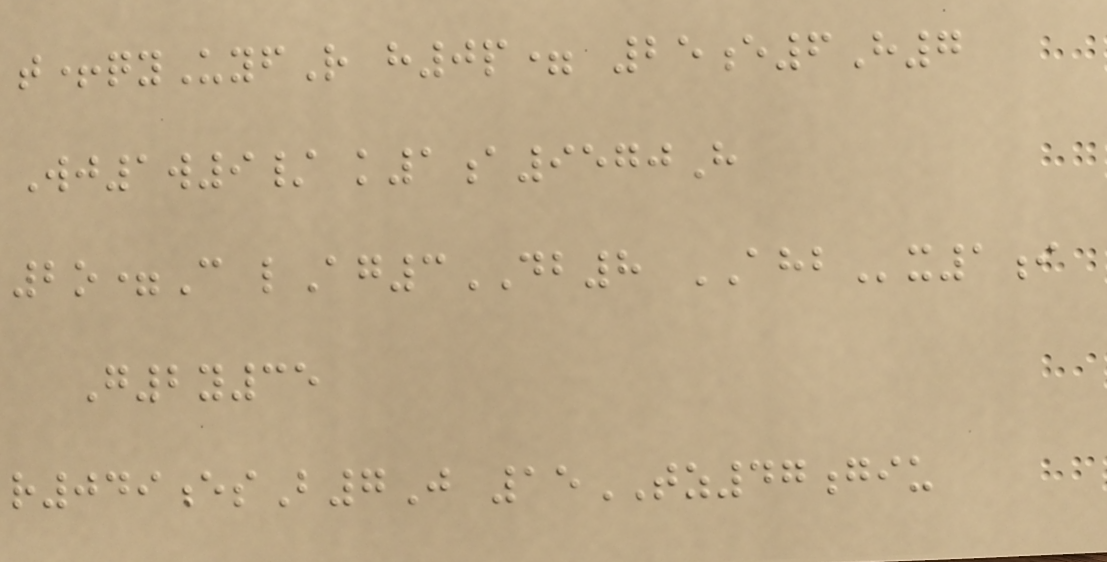t+qyUyfR h0p= 25e6H7
Wj1w9/ k1a9570H
2o=C lAg3DB8 AHBx1i
G2y35
r049esB7J 15TZ47giu
